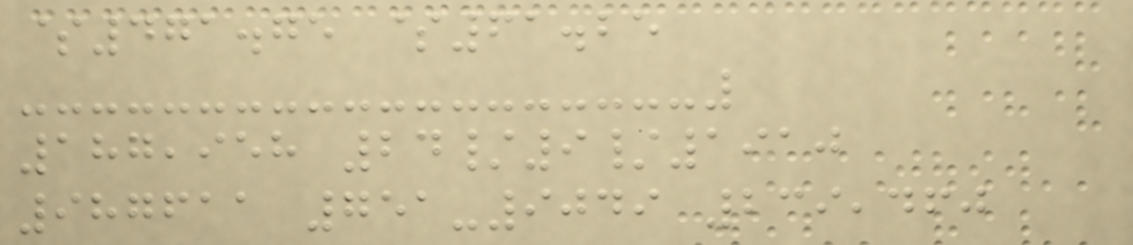$471.75 $61.25
187,958 24/9/1910
987611 751-9049 239,460
